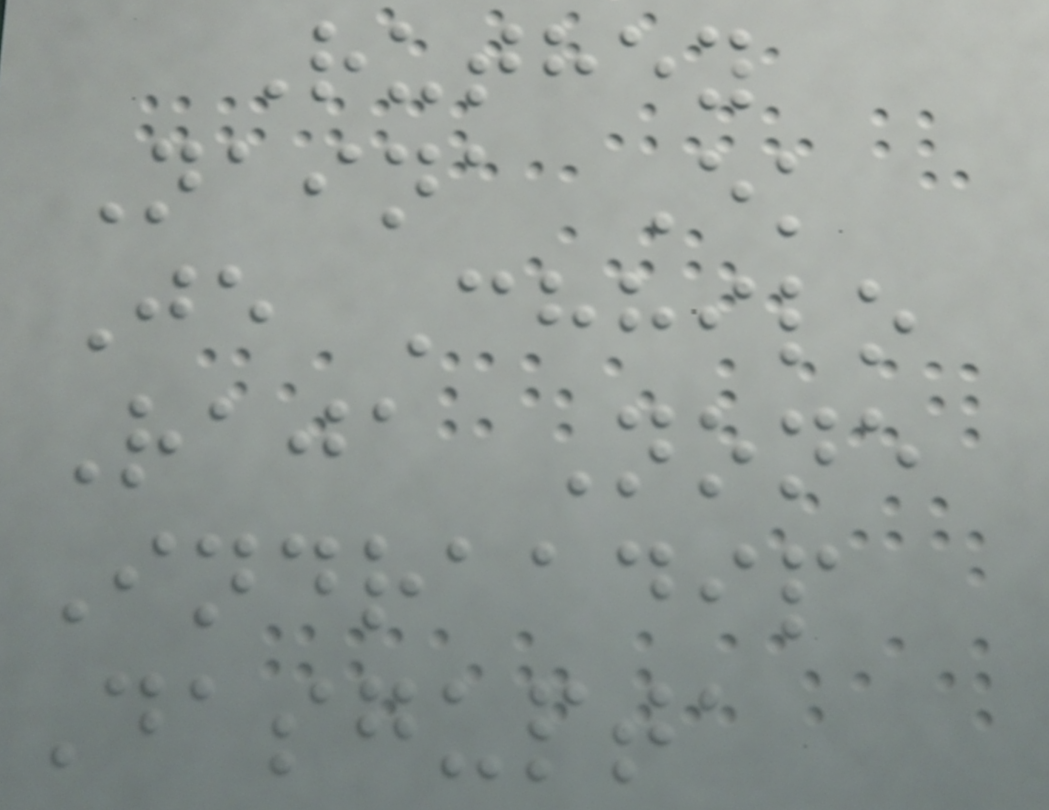Ruthey
Naina Ek
Je Chhilo
Raja None
Indraadip
Dasgupta
